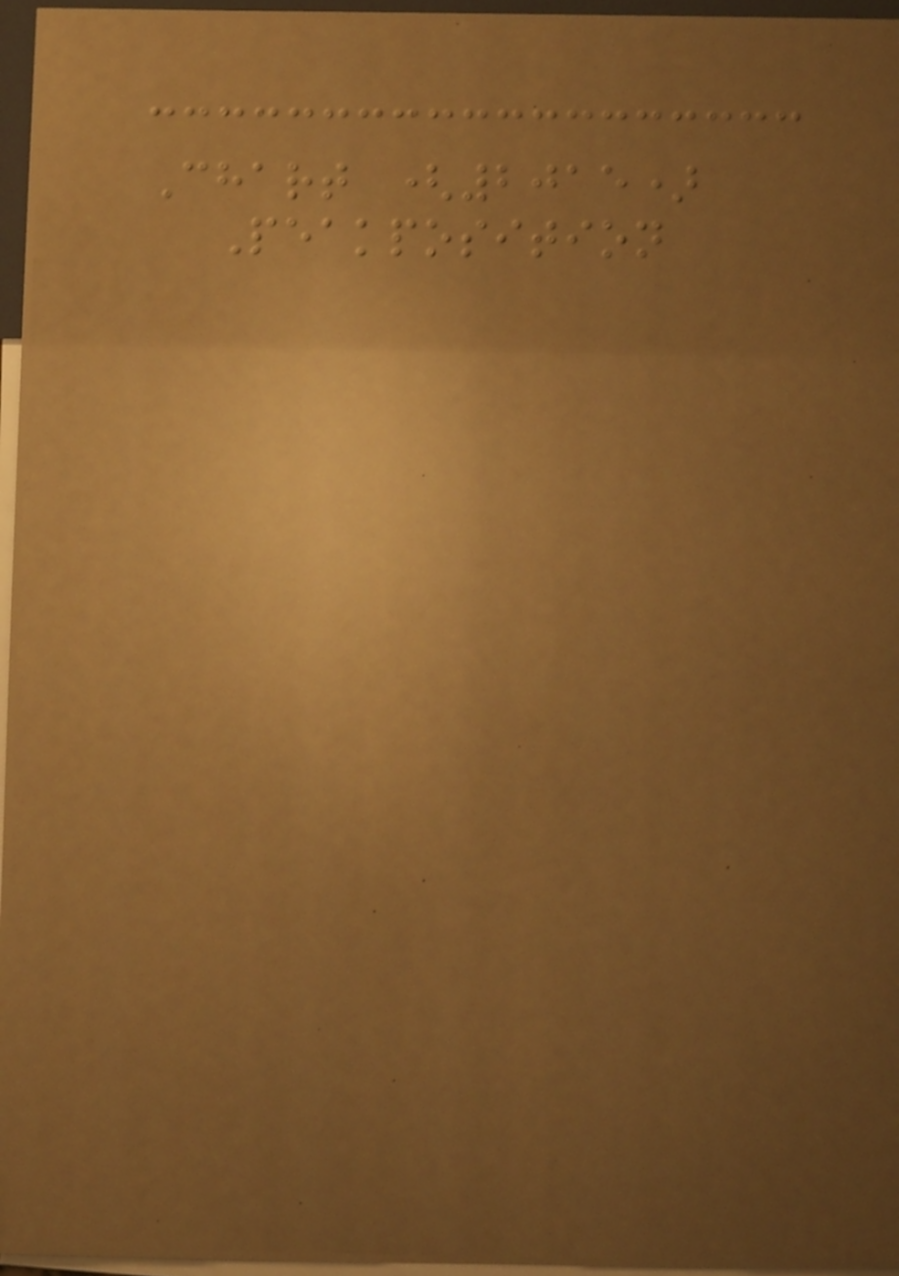Chart (2015)
Peakposition
